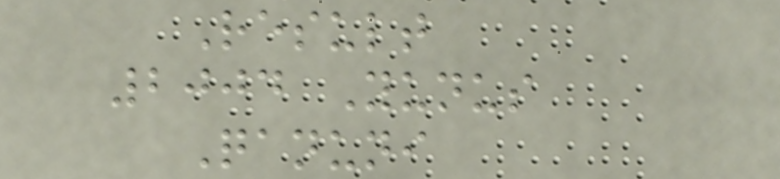Result
2004 Yunus
Qanuni
